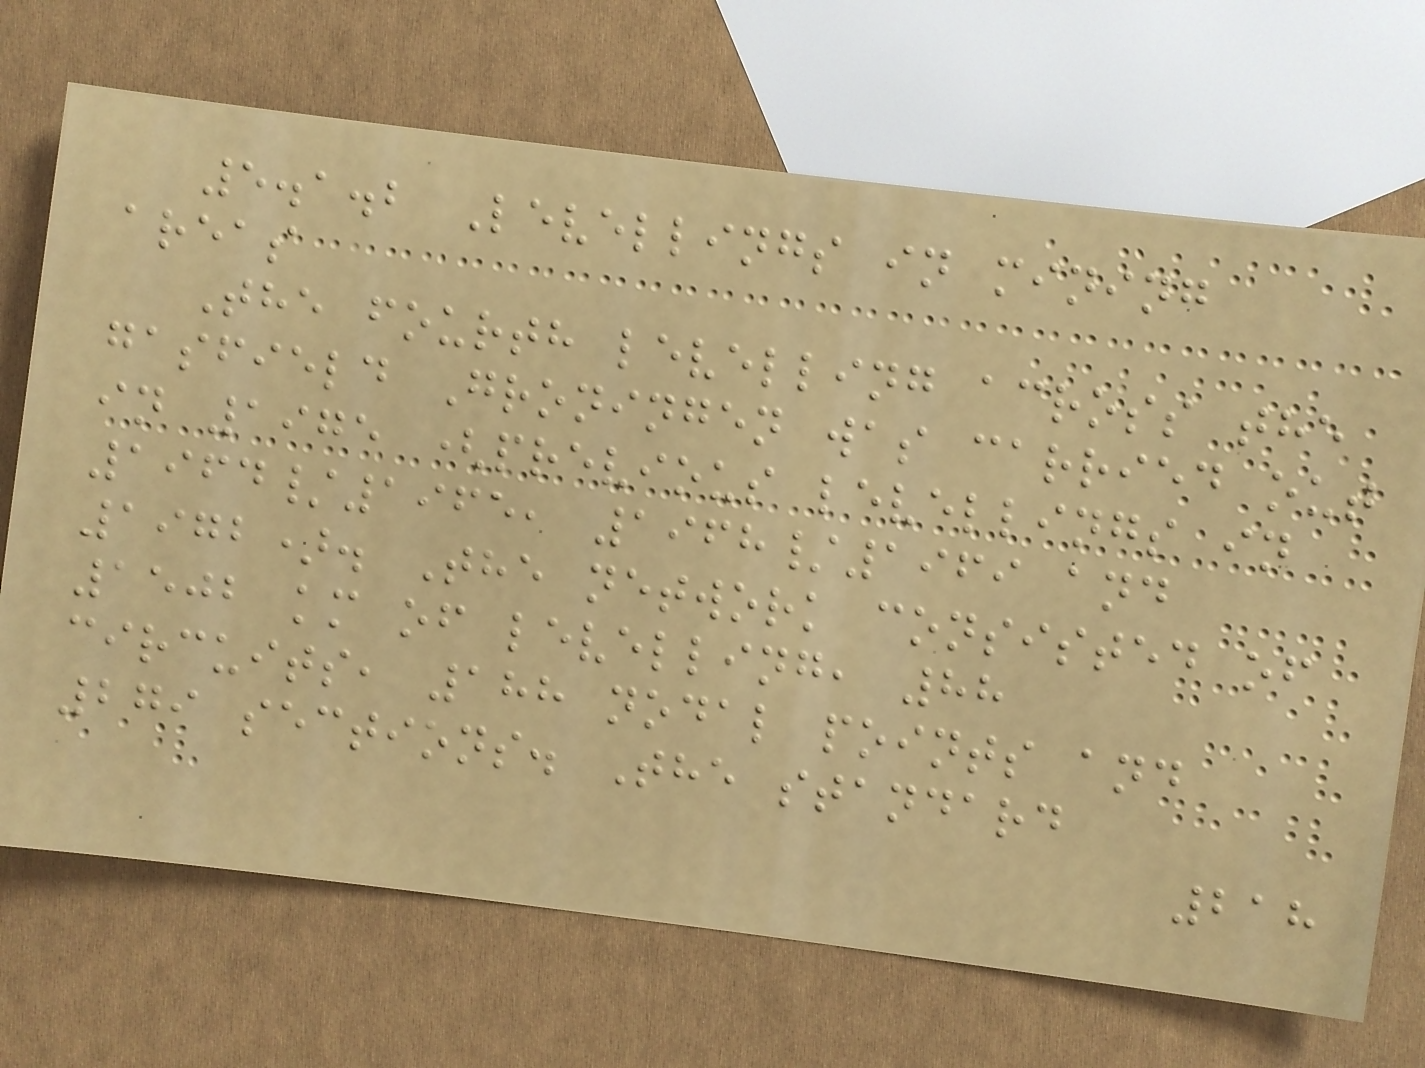5.1.2 Levellings in mining
areas
The fourth levelling across the
gasfield Groningen was carried out
in 1975 (previous levellings in
1964/1965, 1968/1969 and
1972). The network consisted of
1502 km of levelling, 88
circuits, 188 nodal points and
279 sections. The standard
218
